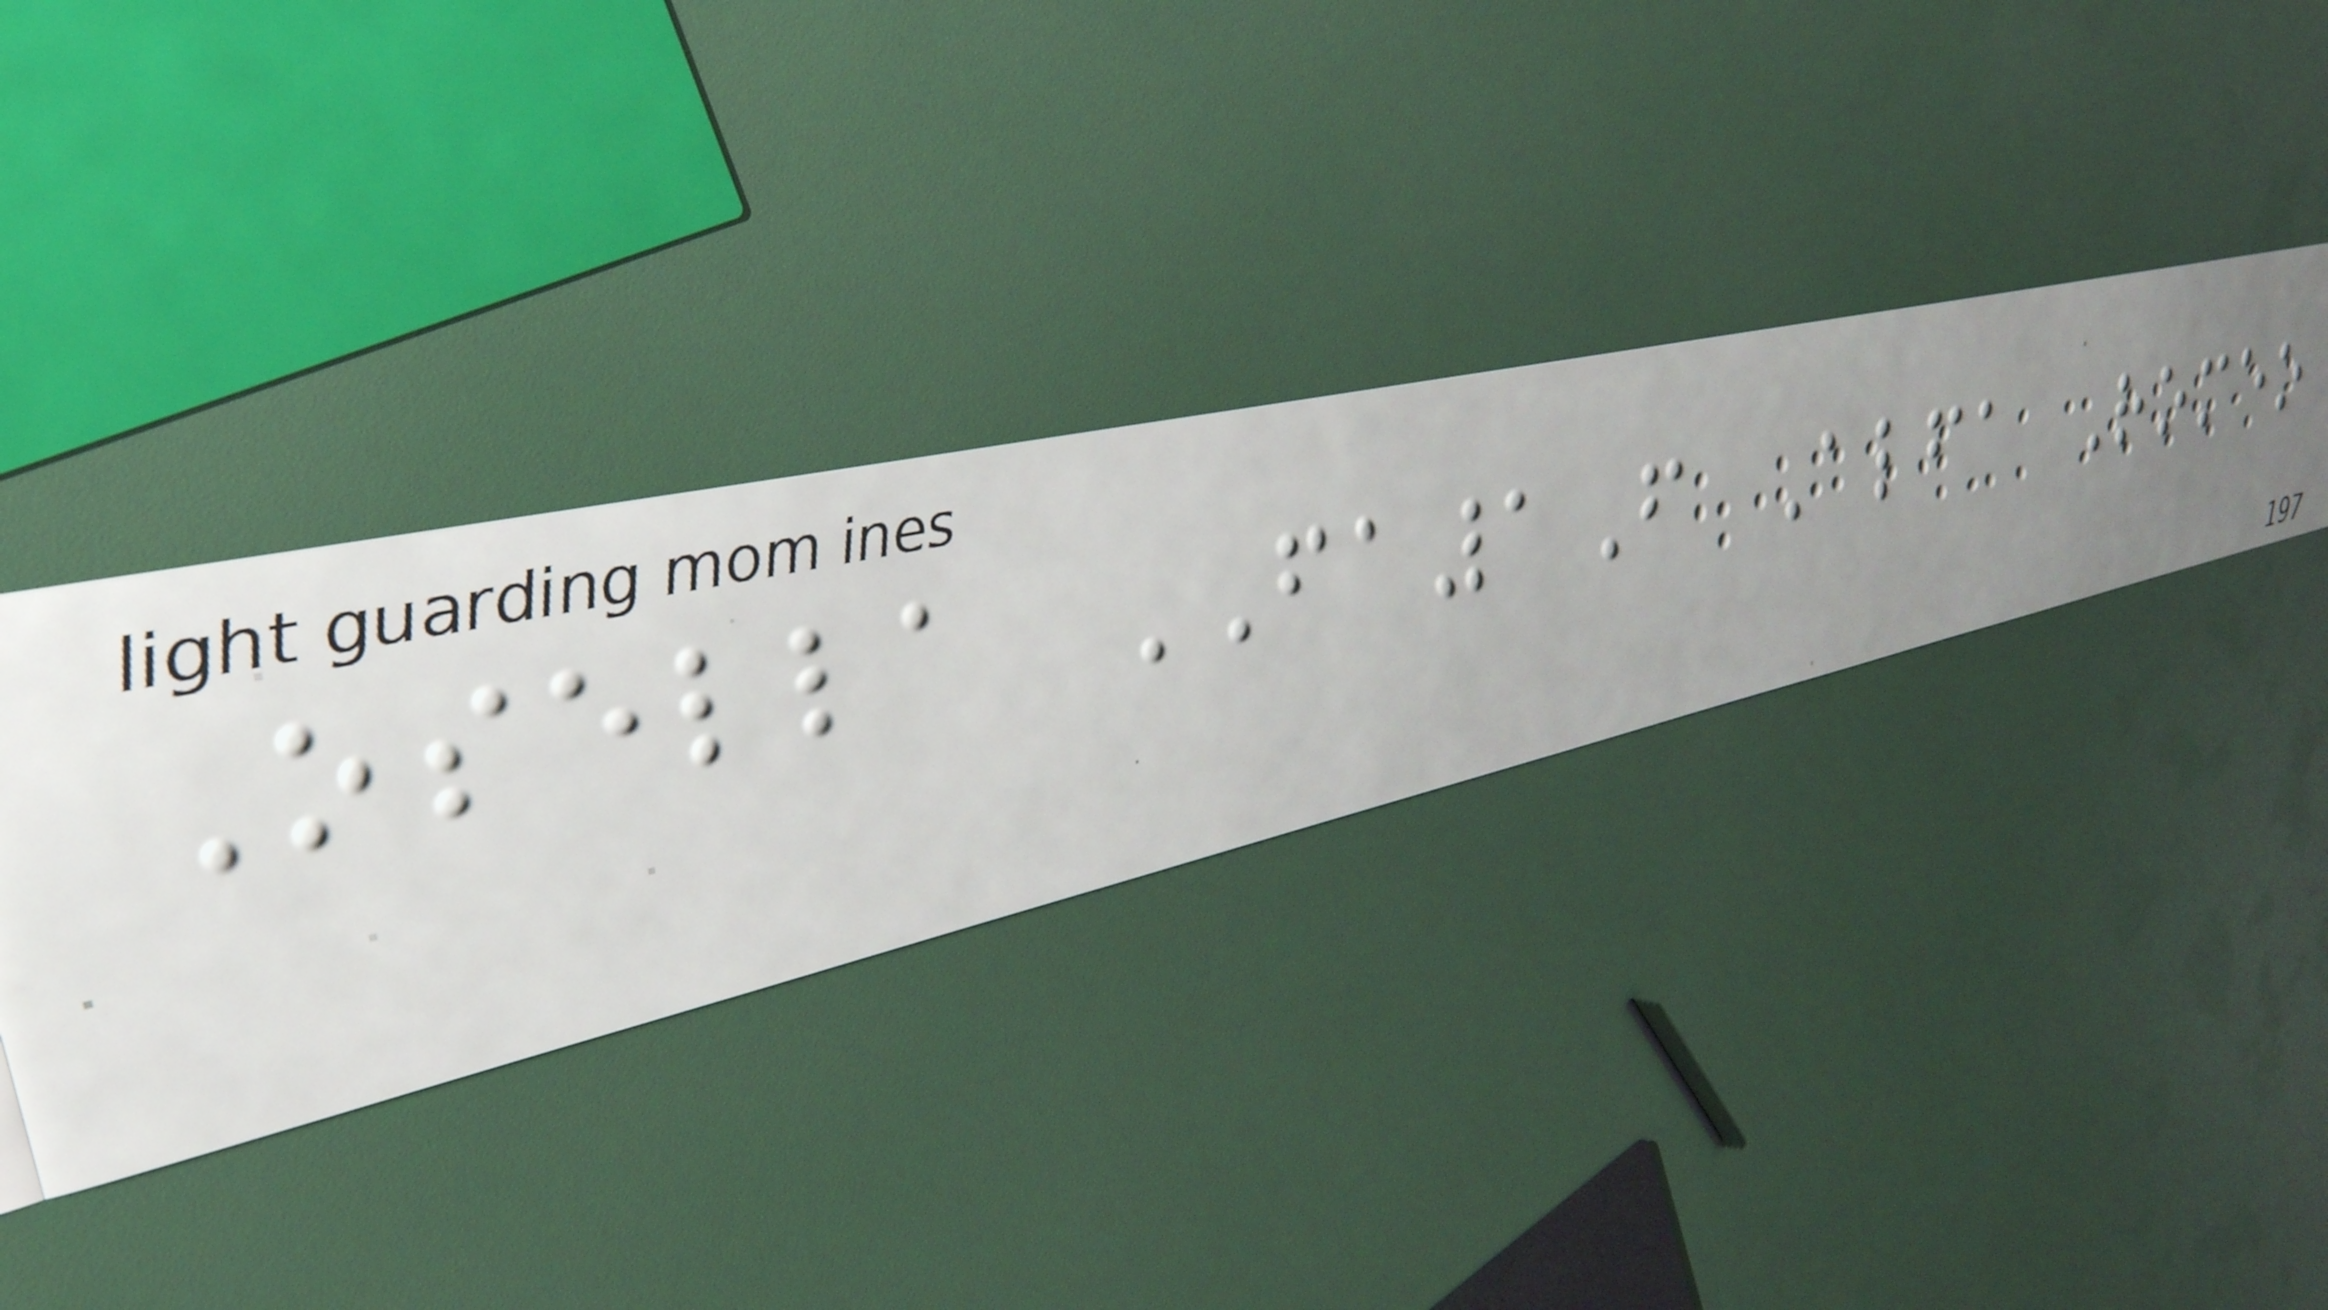Osella FA1F Alfa Romeo
